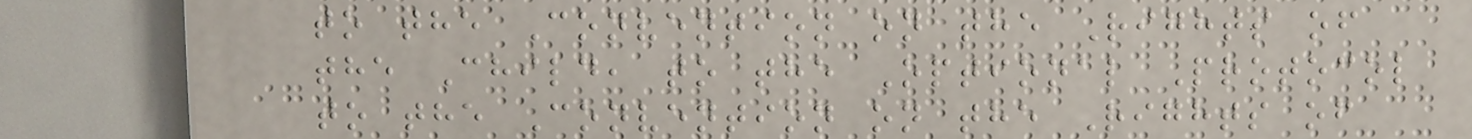to the Convention on the Rights of
the Child, to the Optional Protocol
to the Convention on the Rights of
